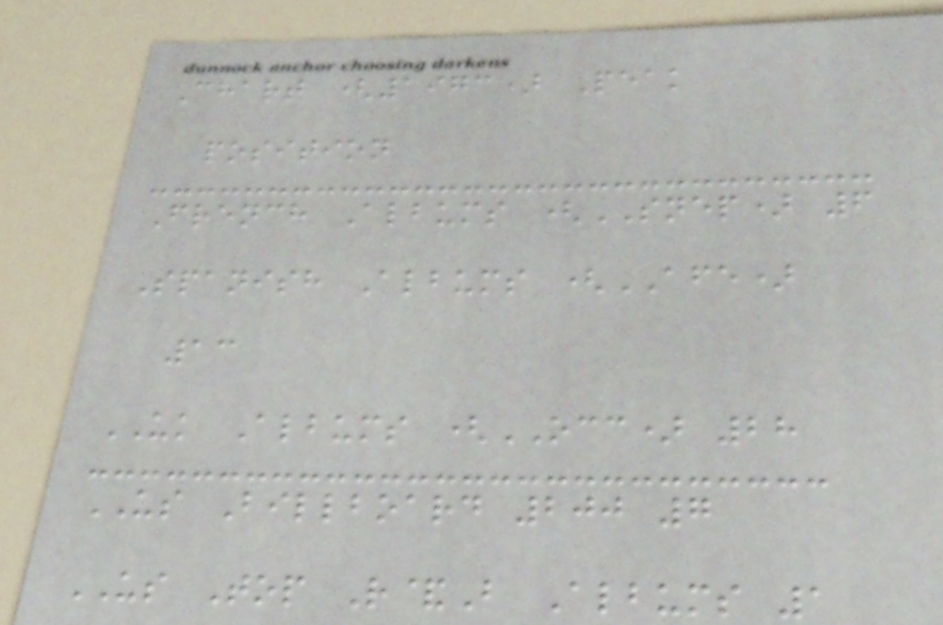Chart (1973) Peak
position
French Albums (SNEP) 6
Spanish Albums (AFE)
13
UK Albums (OCC) 28
US Billboard 200 7
US Top R&B Albums 1
